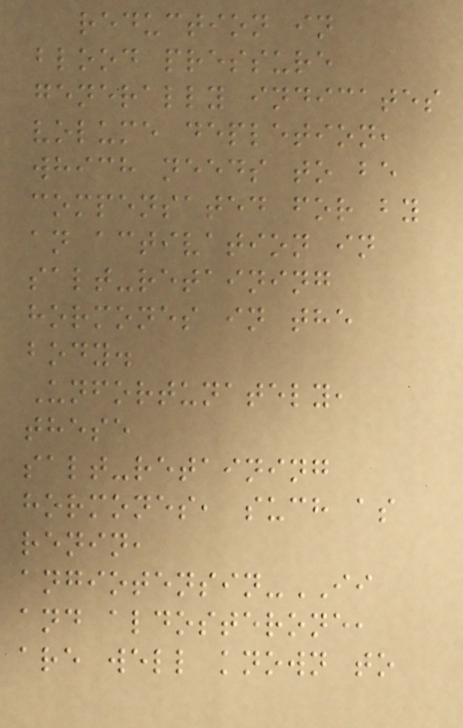reduction in
blood pressure
generally indicates
volume depletion,
which needs to be
compensated for by
an activation in
salt-retaining
hormones in the
body.
Unfortunately,
these
salt-retaining
hormones, such as
renin,
angiotensin-II
and aldosterone,
are well known to
